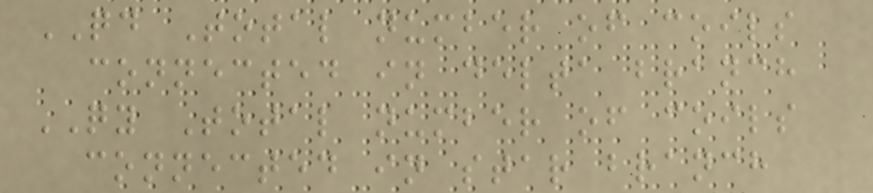QD Total number of coils
connected in delta branch
QY Total number of coils
connected in star branch
